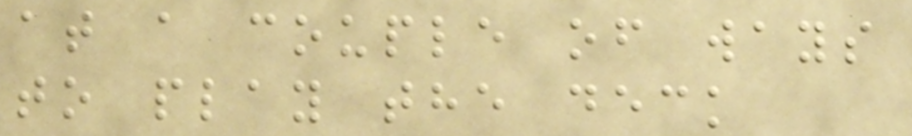at a couple of ways
to play the deck
